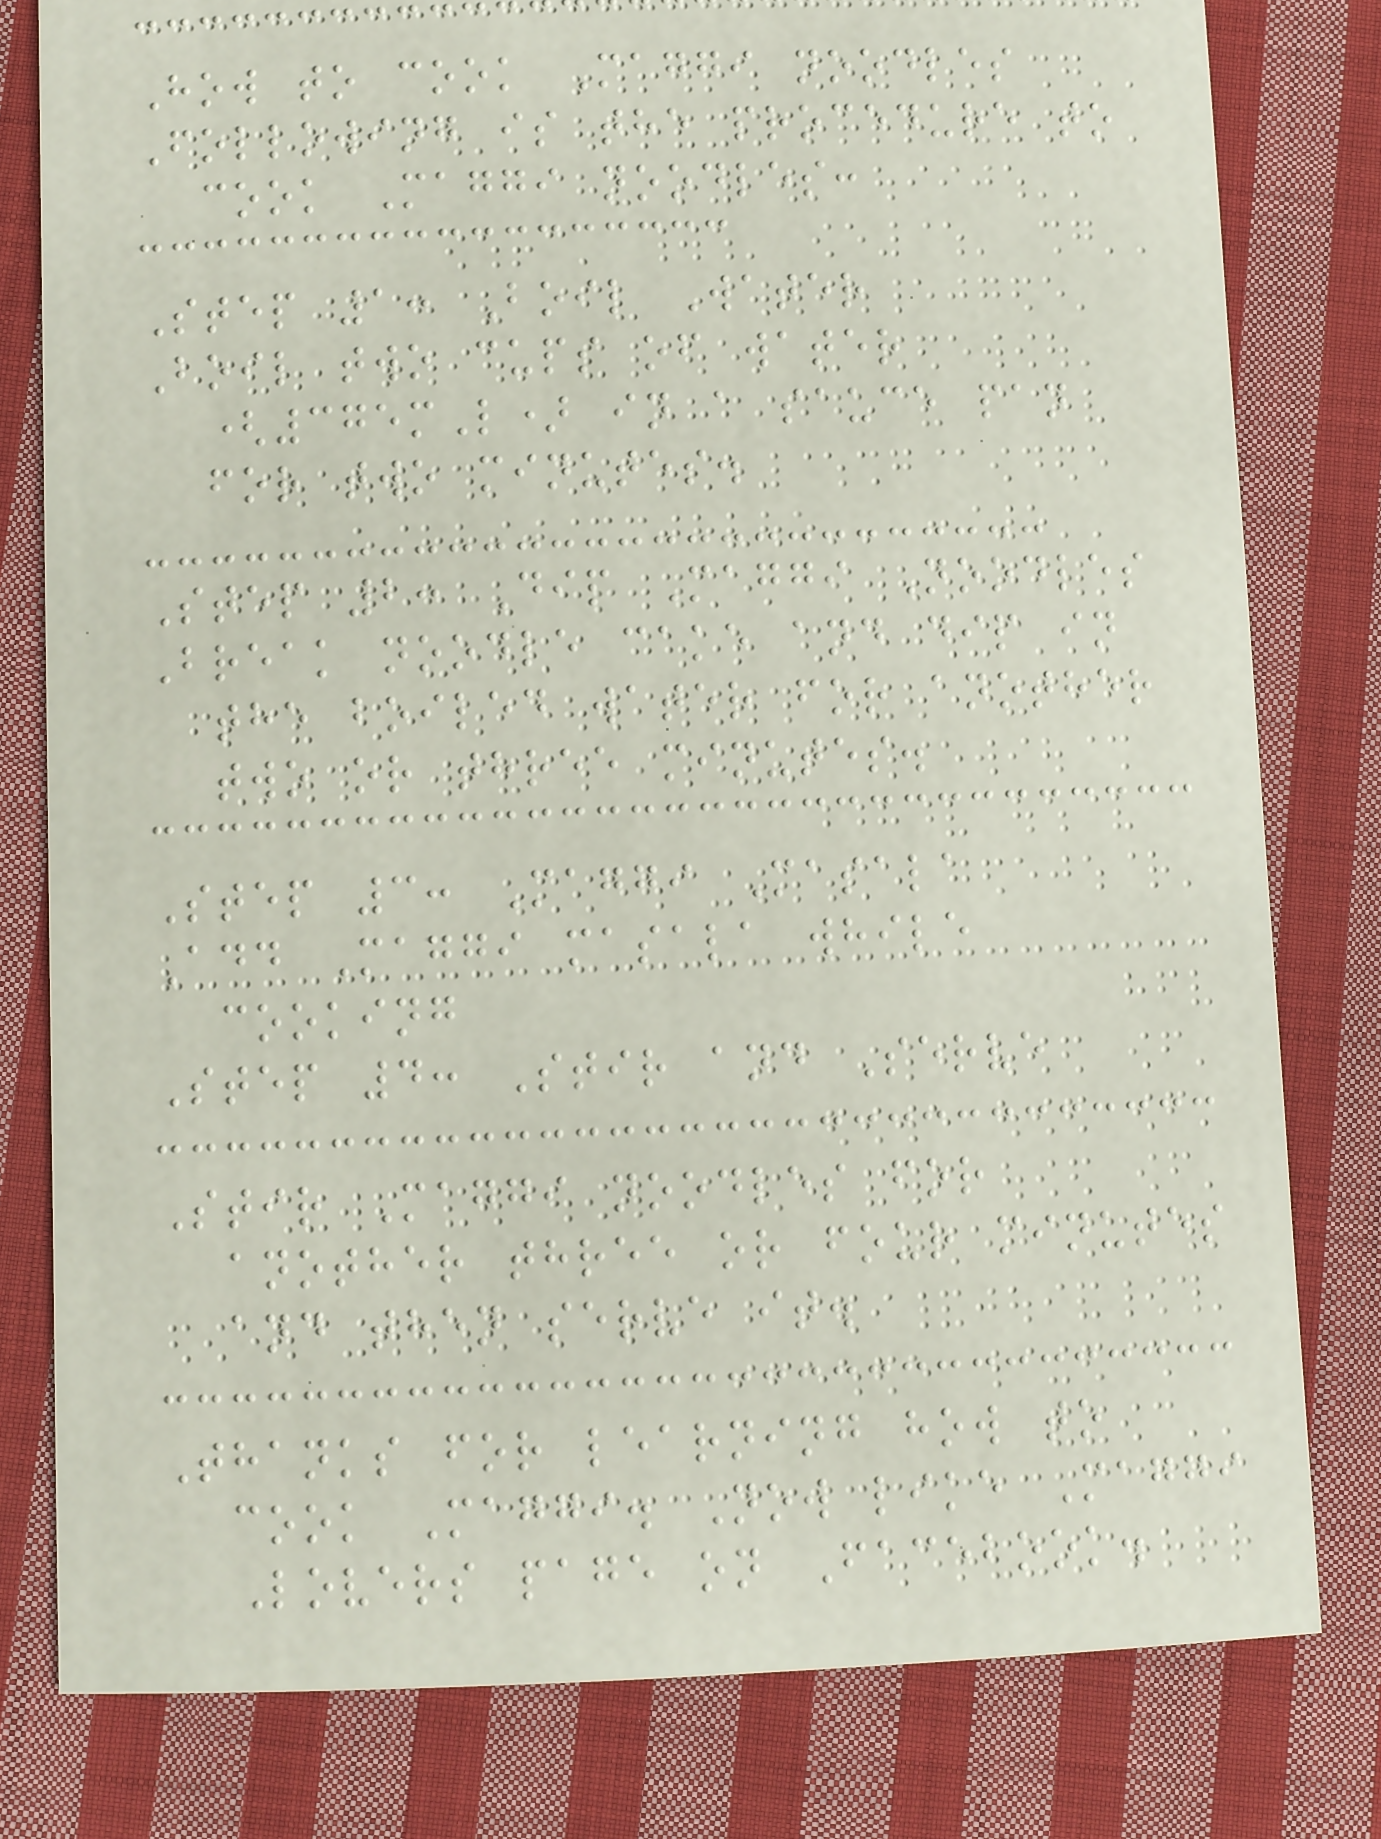How to cook Maggi noodles
Following is the procedure to
cook Maggi noodles:
Step 1: Boil Water
Boil two cups of water
(375mL) in a sauce pan
for two minutes.
Step 2: Dip Maggi Noodles
Break noodle cake and dip in
the boiled water for another
two or three minutes.
Step 3: Maggi Masala
Add Maggi masala while
cooking
Step 4: Stir and Serve
Stir Maggi noodles for
another three or four minutes
and then serve it.
Thanks for learning how to
cook Maggi. Now like Maggi
Lovers page on Facebook.
